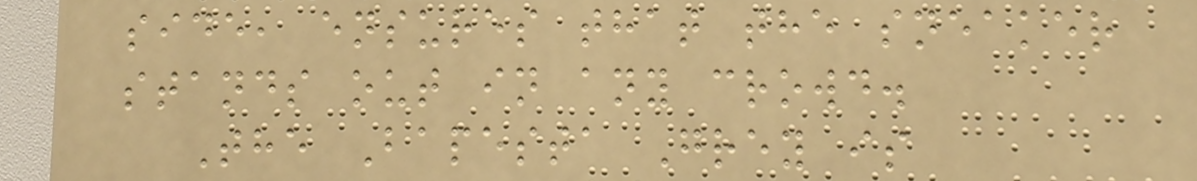side, ensures that the sneaker
stands out in any crowd.
The Bapesta Grey is
